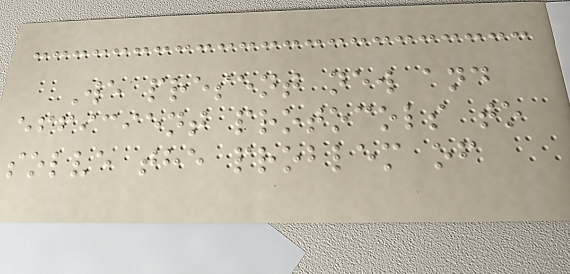We present new and
efficient protocols to
solve the problem of
